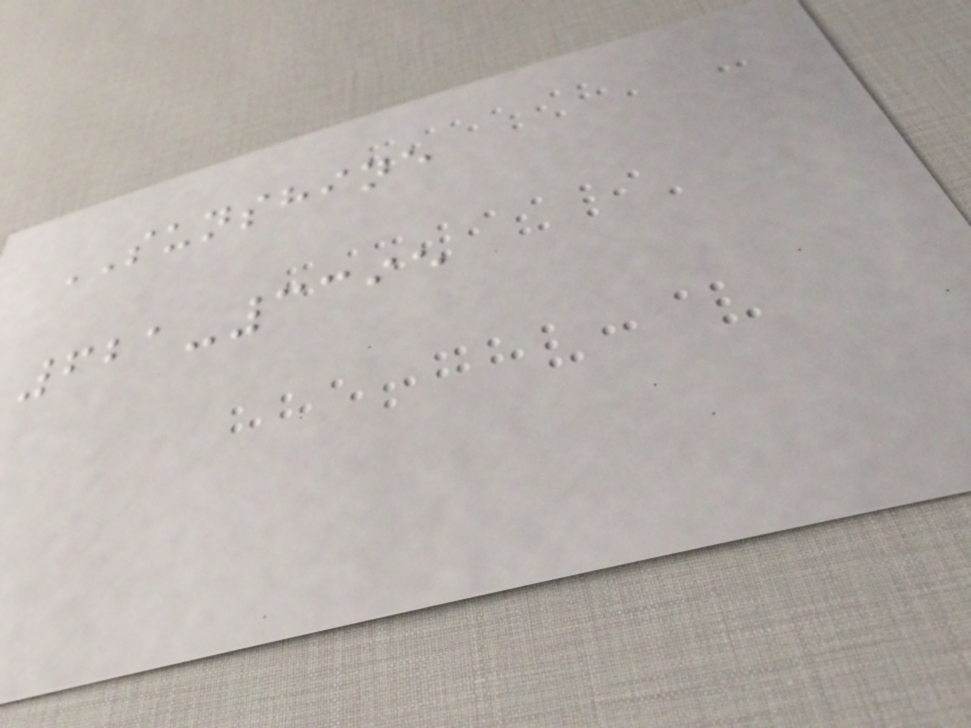SUNSHINE
621-3395
